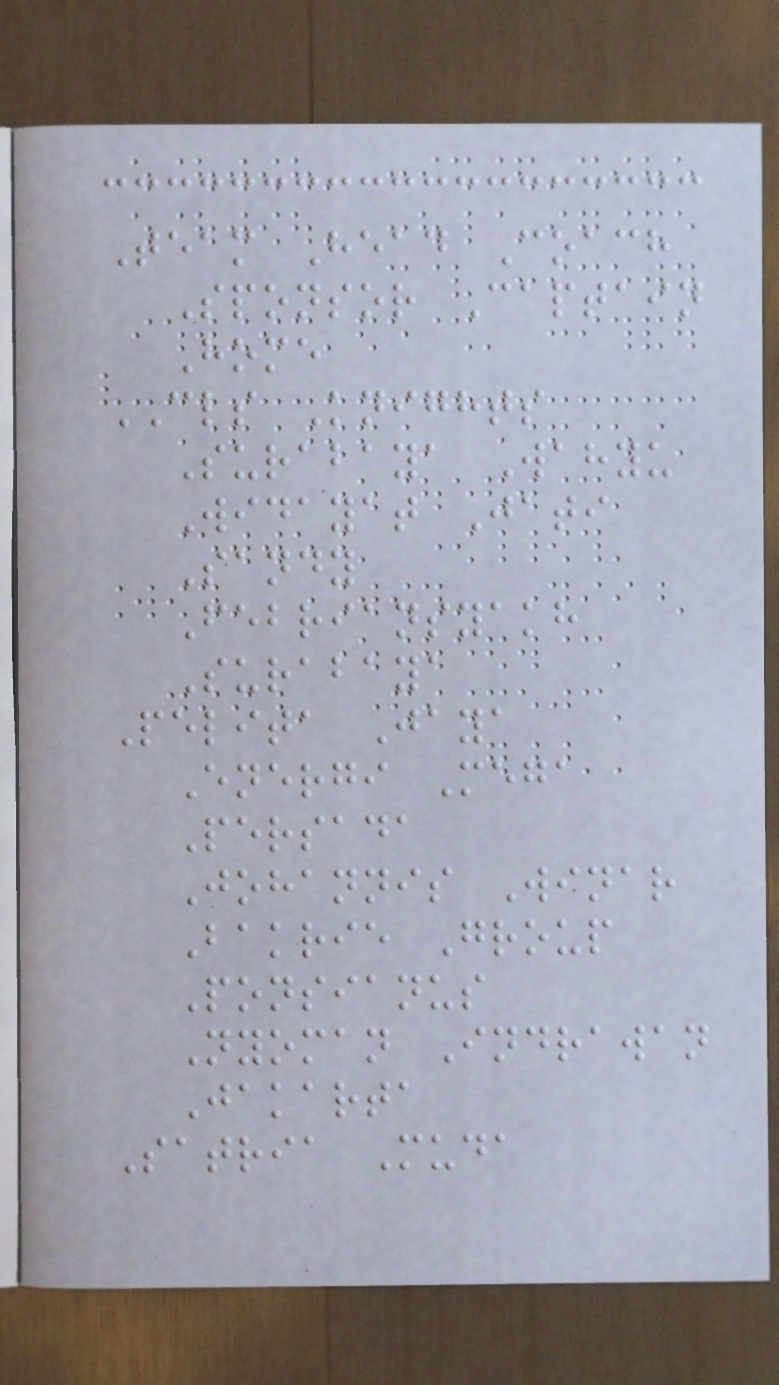Team Head Coach
Sponsor Captain
Home
CLS Knights
Surabaya Wahyu
Widayat Jati
Sandy
Febriansyakh
Surabaya
Pelita Jaya
Energi Mega
Persada
Johannis Winar
Bakrie Group
Ponsianus
Nyoman Indrawan
Jakarta
Satria Muda
